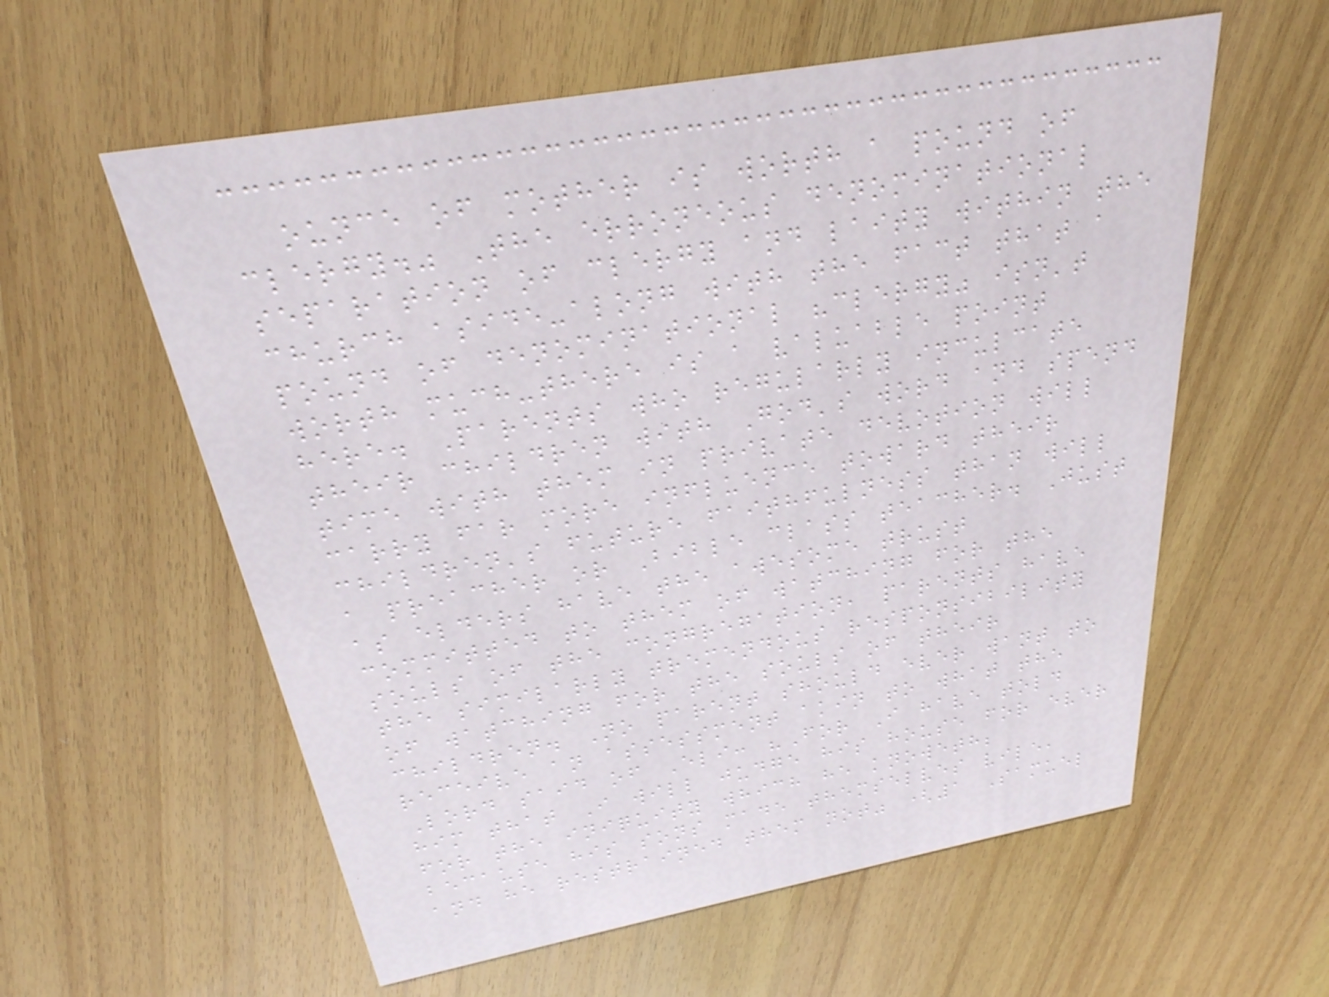ounce of mother is worth a pound of
clergy." The erroneous denominational
separation of clergy and laity within the
church aside-along with the fact that a
pound of denominational "clergy" isn't
worth much-there is a valuable point
here. Parents who regularly inculcate
their children with God's word and spend
time with them in private devotion will
carry far more influence toward their
children's future faithfulness than will
a preacher or Bible class teacher. Just
as elders have the awesome trust
committed to them of watching for the
souls of the congregation, parents have
the similarly tremendous responsibility
of watching for the souls of their
children. No parent should ever want to
receive an assessment akin to what the
Lord said of Eli: "For I have told
him that I will judge his house for ever
for the iniquity which he knoweth;
because his sons made themselves vile,
and he restrained them not" (1 Samuel
